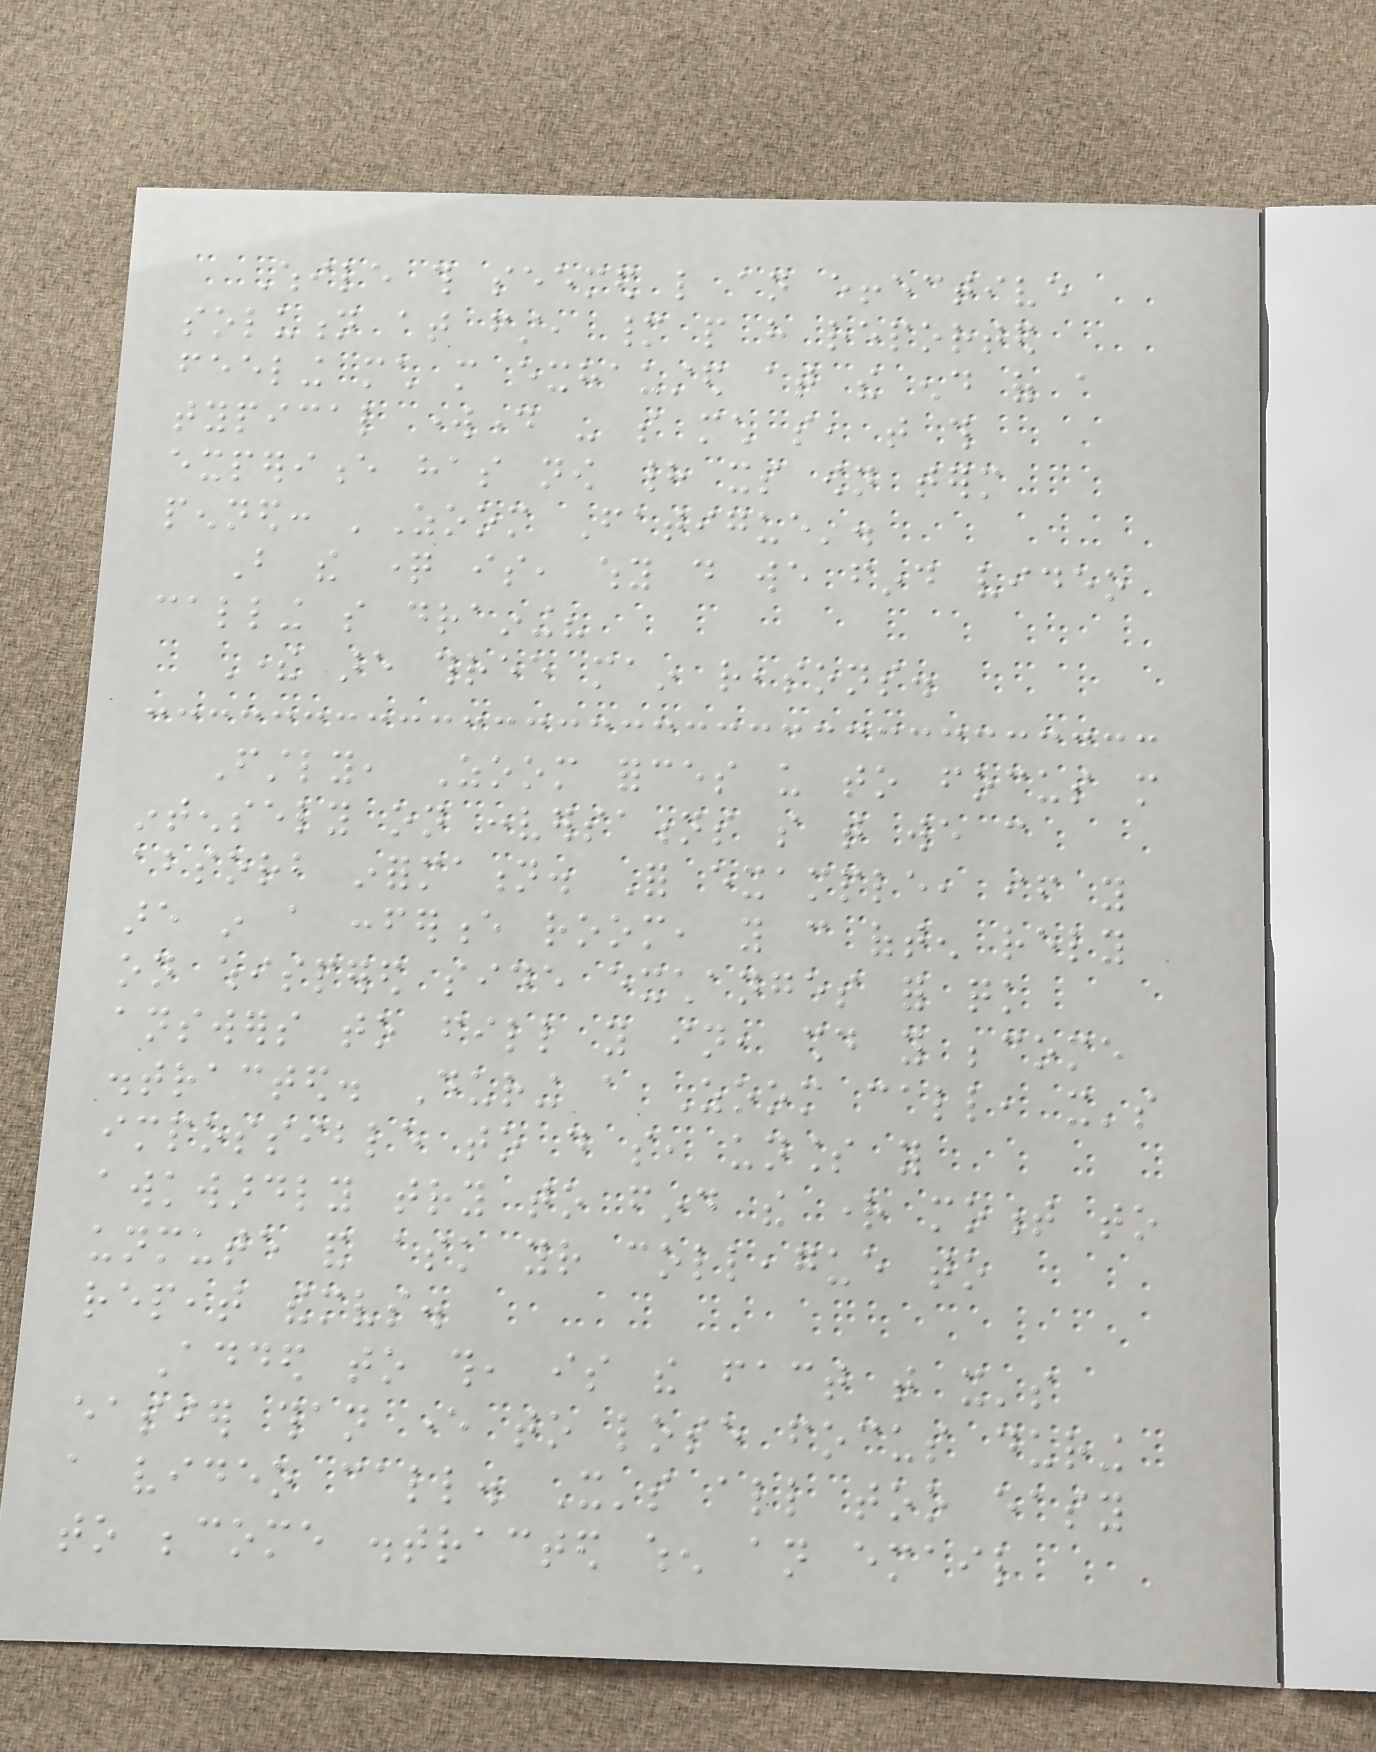While this seemed like an effective
solution at first, many people have reported
feeling much more exhausted at the end of a
typical workday - so much so, that this
experience has now had its own term
penned: 'Zoom Fatigue'.
But the question is, why do we find video
calling so draining?
There are three main reasons.
Firstly, Zoom forces us to focus more
intensely on conversations so that we can
absorb information. For example, if you
are in a conference room, you can often rely
on whispered side exchanges for quick
answers to fill you in, should you become
distracted. During a Zoom call, it's
impossible to do so, unless you
awkwardly try to find the right moment to
unmute and ask your colleague to
repeat themselves.
Added to this, is the fact that it's
easier than ever to lose focus during
a video call. It's all too easy
to become distracted when an email
